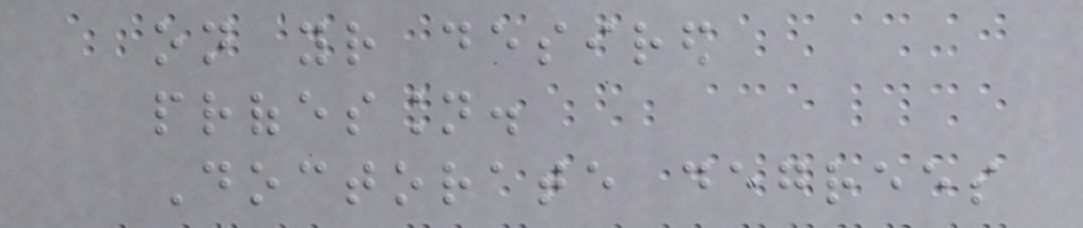on your desired
profession.
Doctorate degrees
